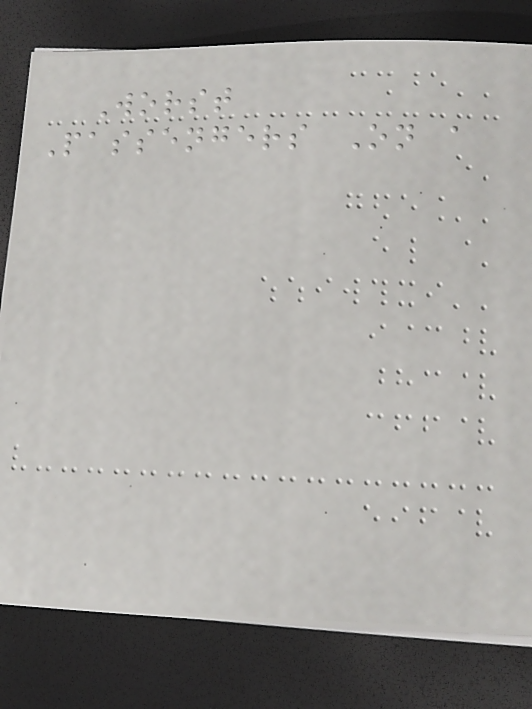Worst
Passengers On a
